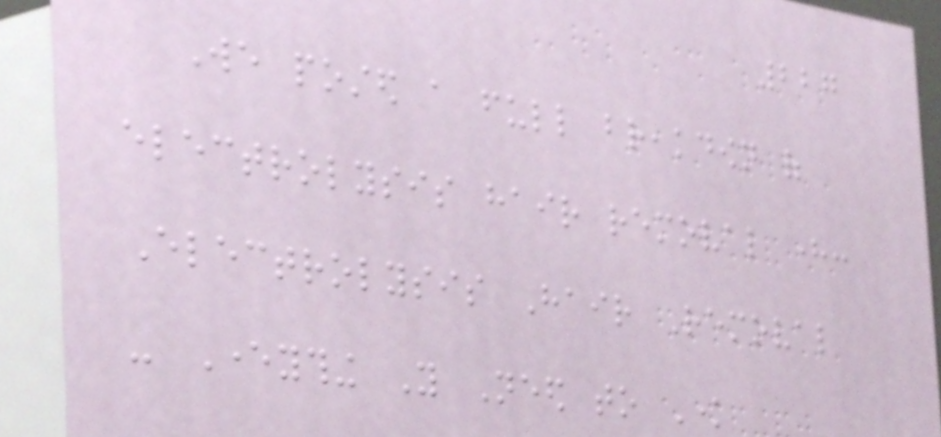227
We posted a full breakdown of
electrolysis hair removal here:
Electrolysis Hair Removal
- Everything You Need to Know
